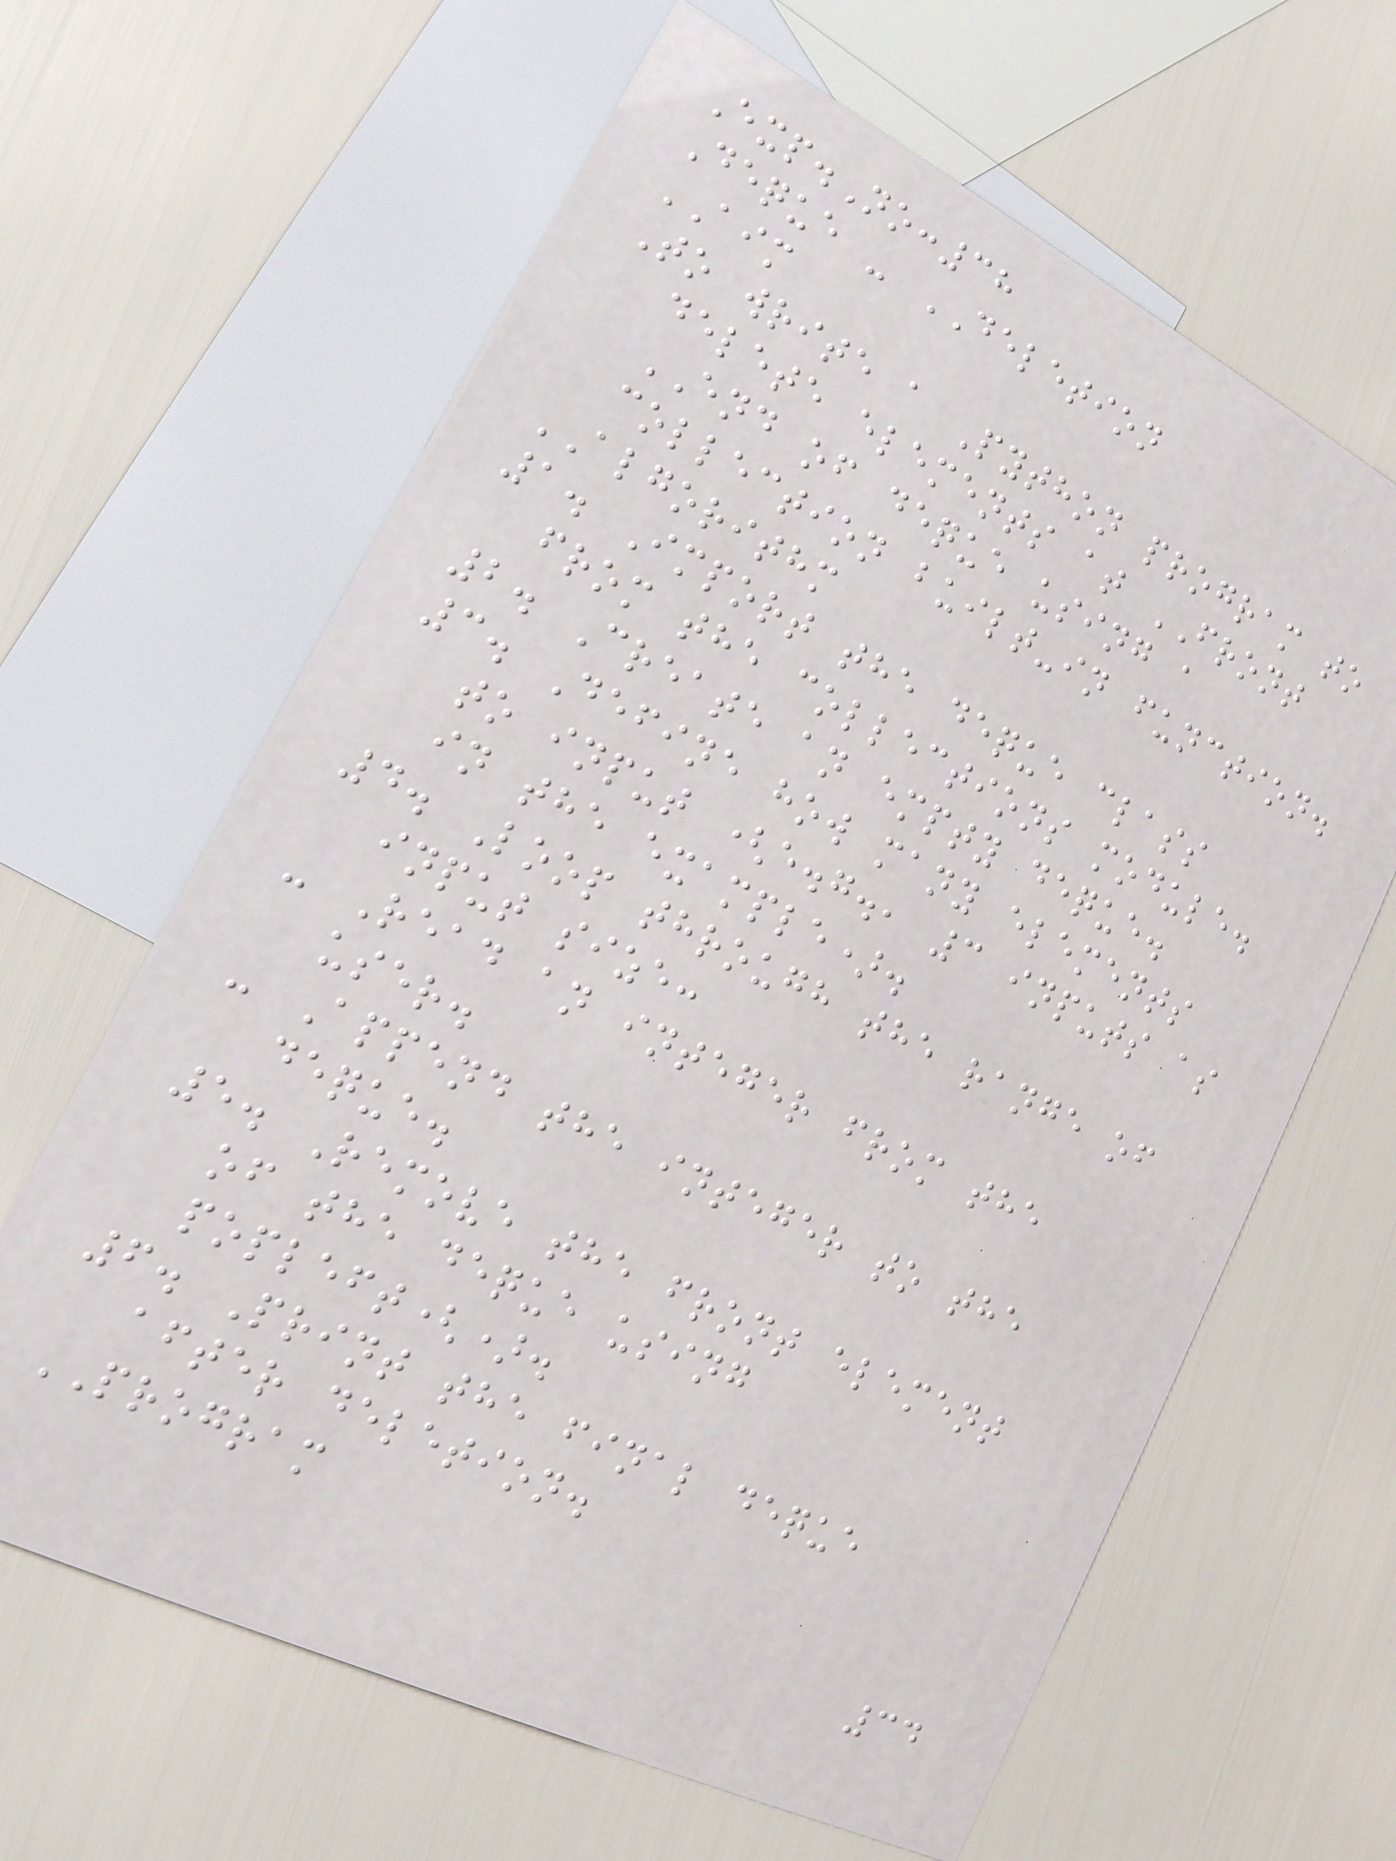Exp.No:38
Deque - DELETION
AIM
To write a Python program to
delete elements at FRONT
END of deque using a
collection built-in function.
ALGORITHM
1. Import the deque class
from the collections module.
2. Create an empty deque.
3. Define how many elements
to input (e.g., 3 inputs as
in the example).
4. Loop through the range of
input size:
- Read an integer from the
user.
- Append the integer to the
deque.
5. Remove the front element
of the deque using
popleft().
6. Print the final deque
after deletion.
PROGRAM
34
